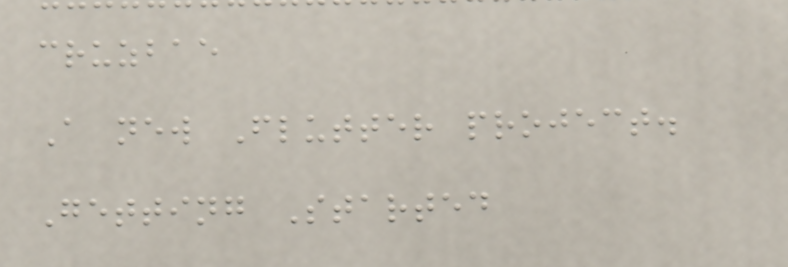cruzbae
A new Flutter project.
Getting Started
